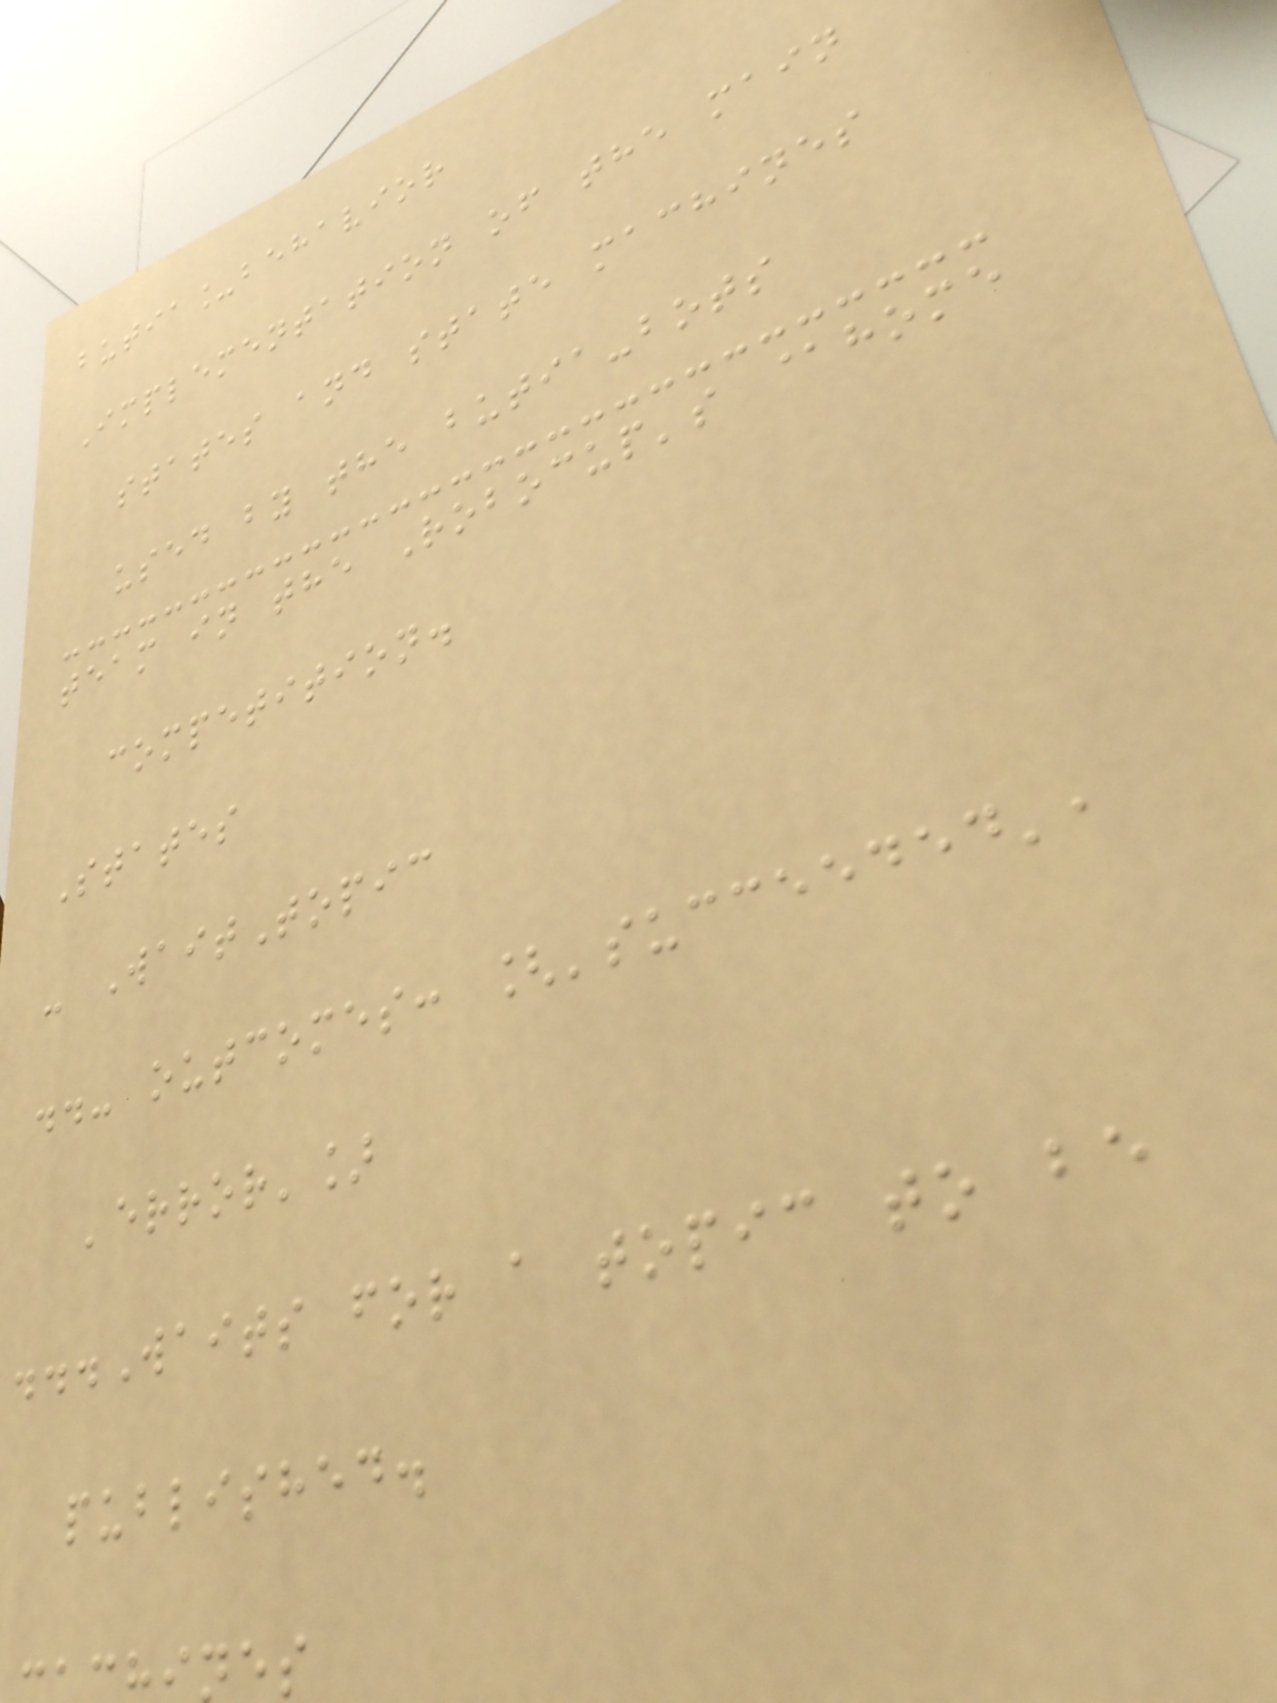butia_behavior
Implementation of the main
states and state machines
used by the butia-bots
team in the Robocup's @home
competition.
States
- WaitTopic
..- outcomes: ['succeeded',
'error']
...Waits for a topic to be
published.
